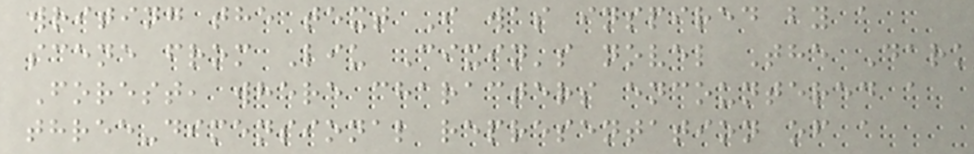writing the text I was inspired by a
scene from Liu Cixin's novel The Dark
Forest, where characters encountered a
three-dimensional representation of a
